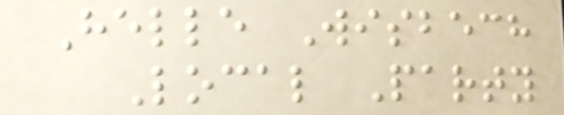Helle Wisbech
Local Party
